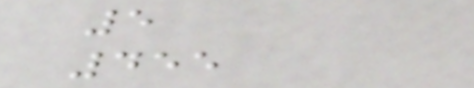5
455
